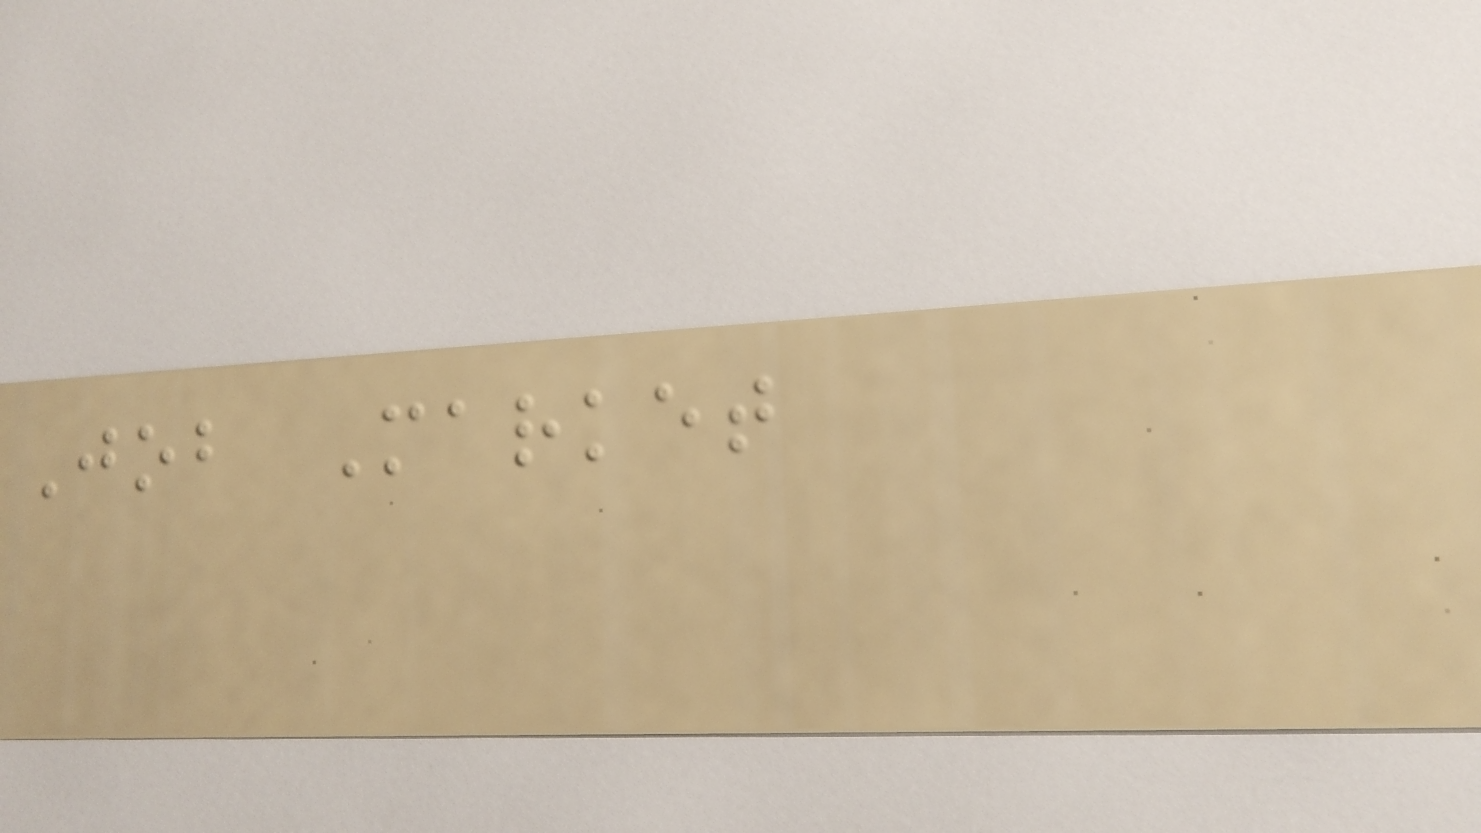Job Market
